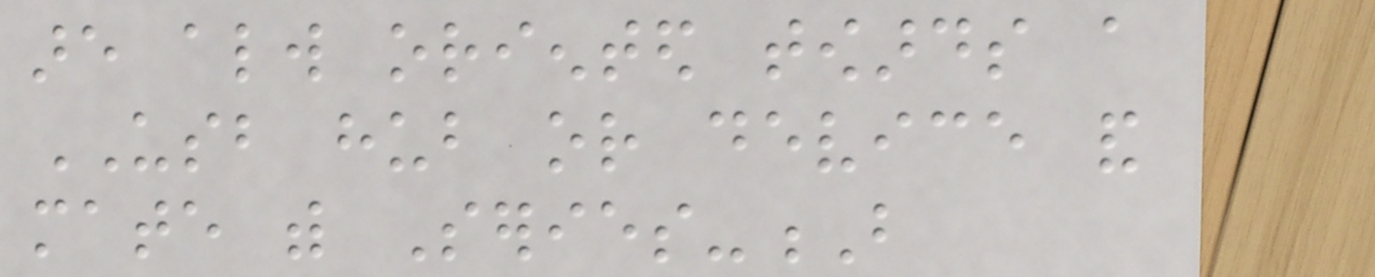are always oriented towards a
USB hub or device and
mate with Series-B
